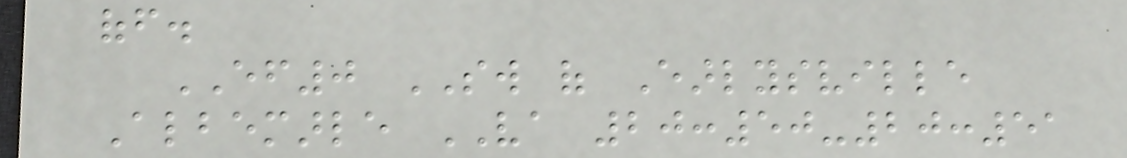off.
EF0 SW of Earlysville
Albemarle VA 20:50-20:51
